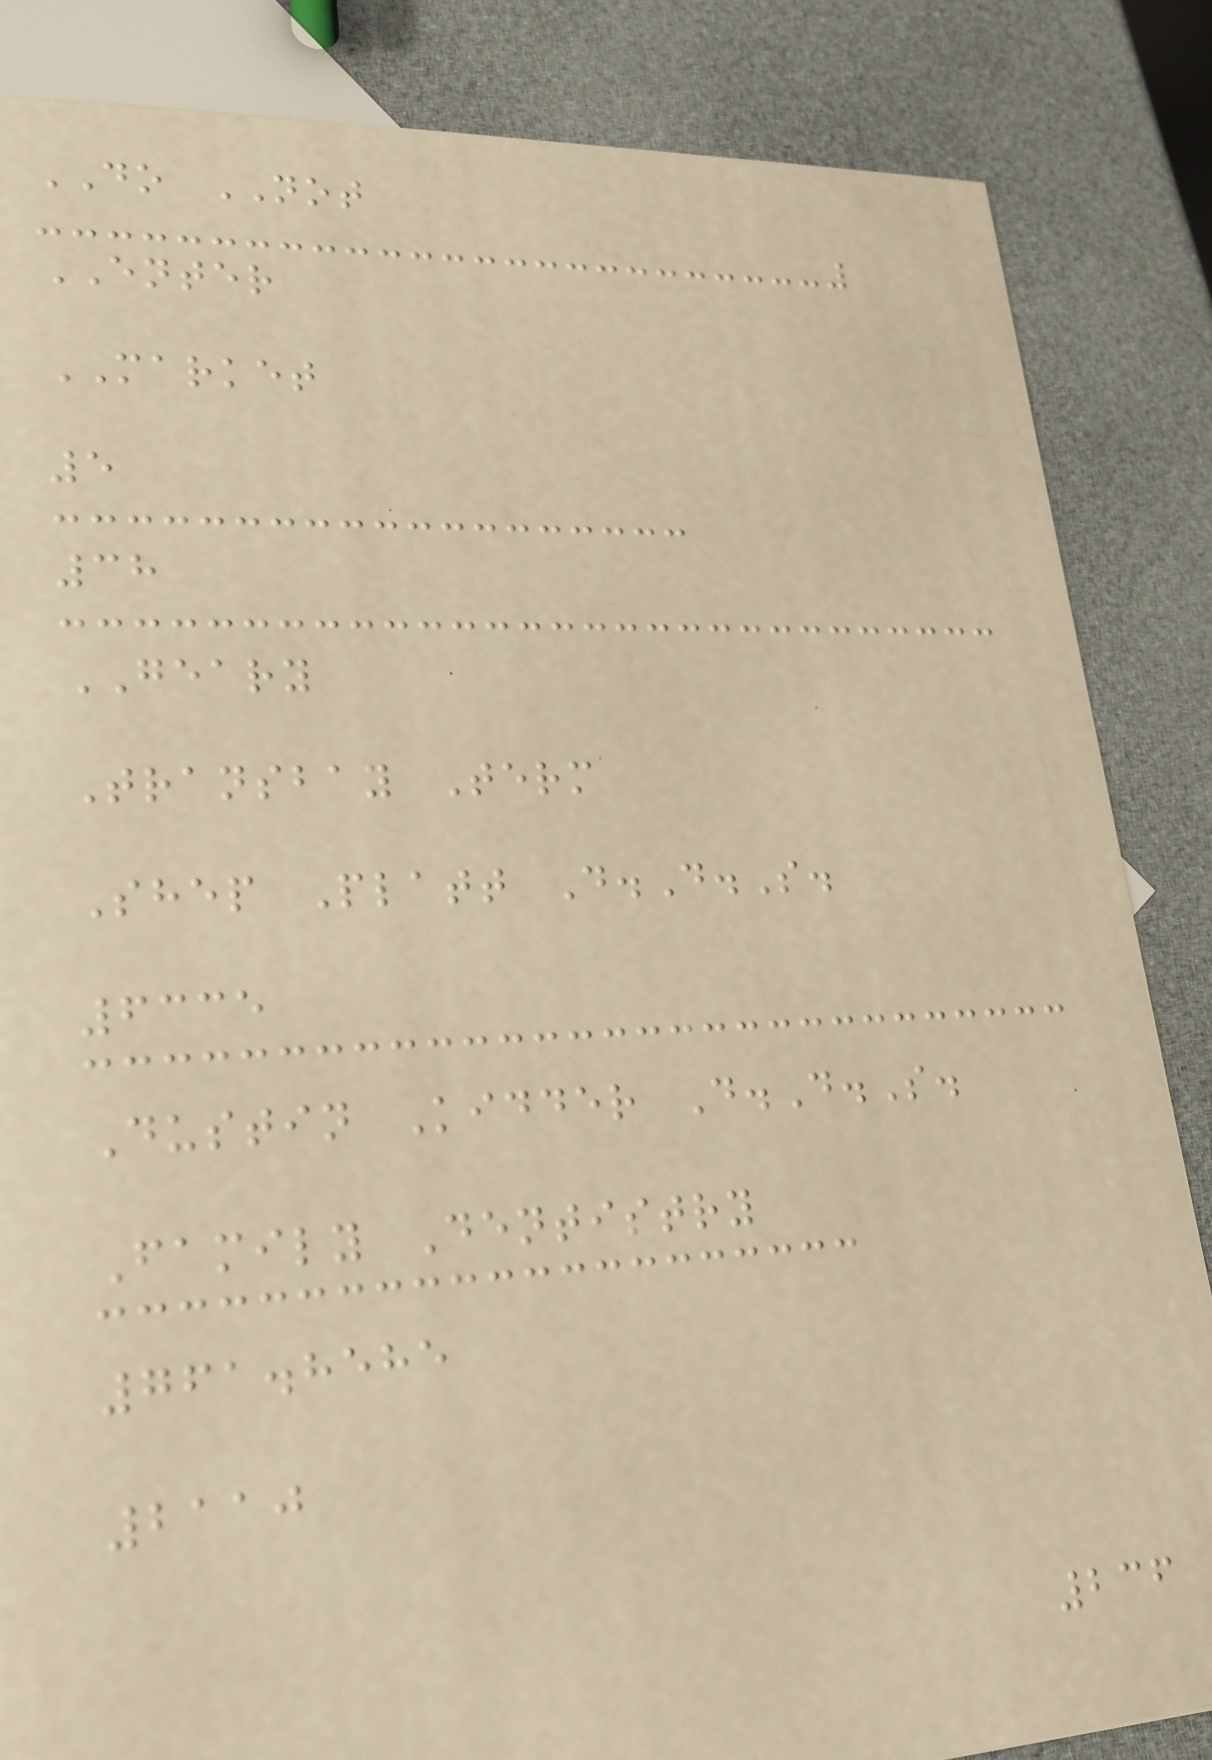DO NOT
ENTER
MARKET
5
38
GEARY
Transbay Term
Shep Platt D.D.S.
6335
Dustin Kidder D.D.S.
Family Dentistry
761.8585
2110
236
